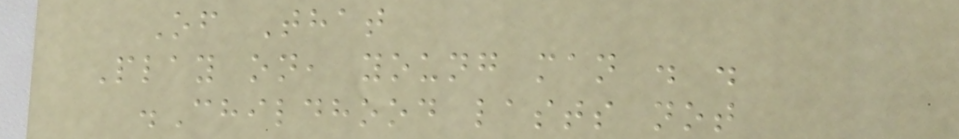Of That
Play on, young man . .
.Childhood lasts not
